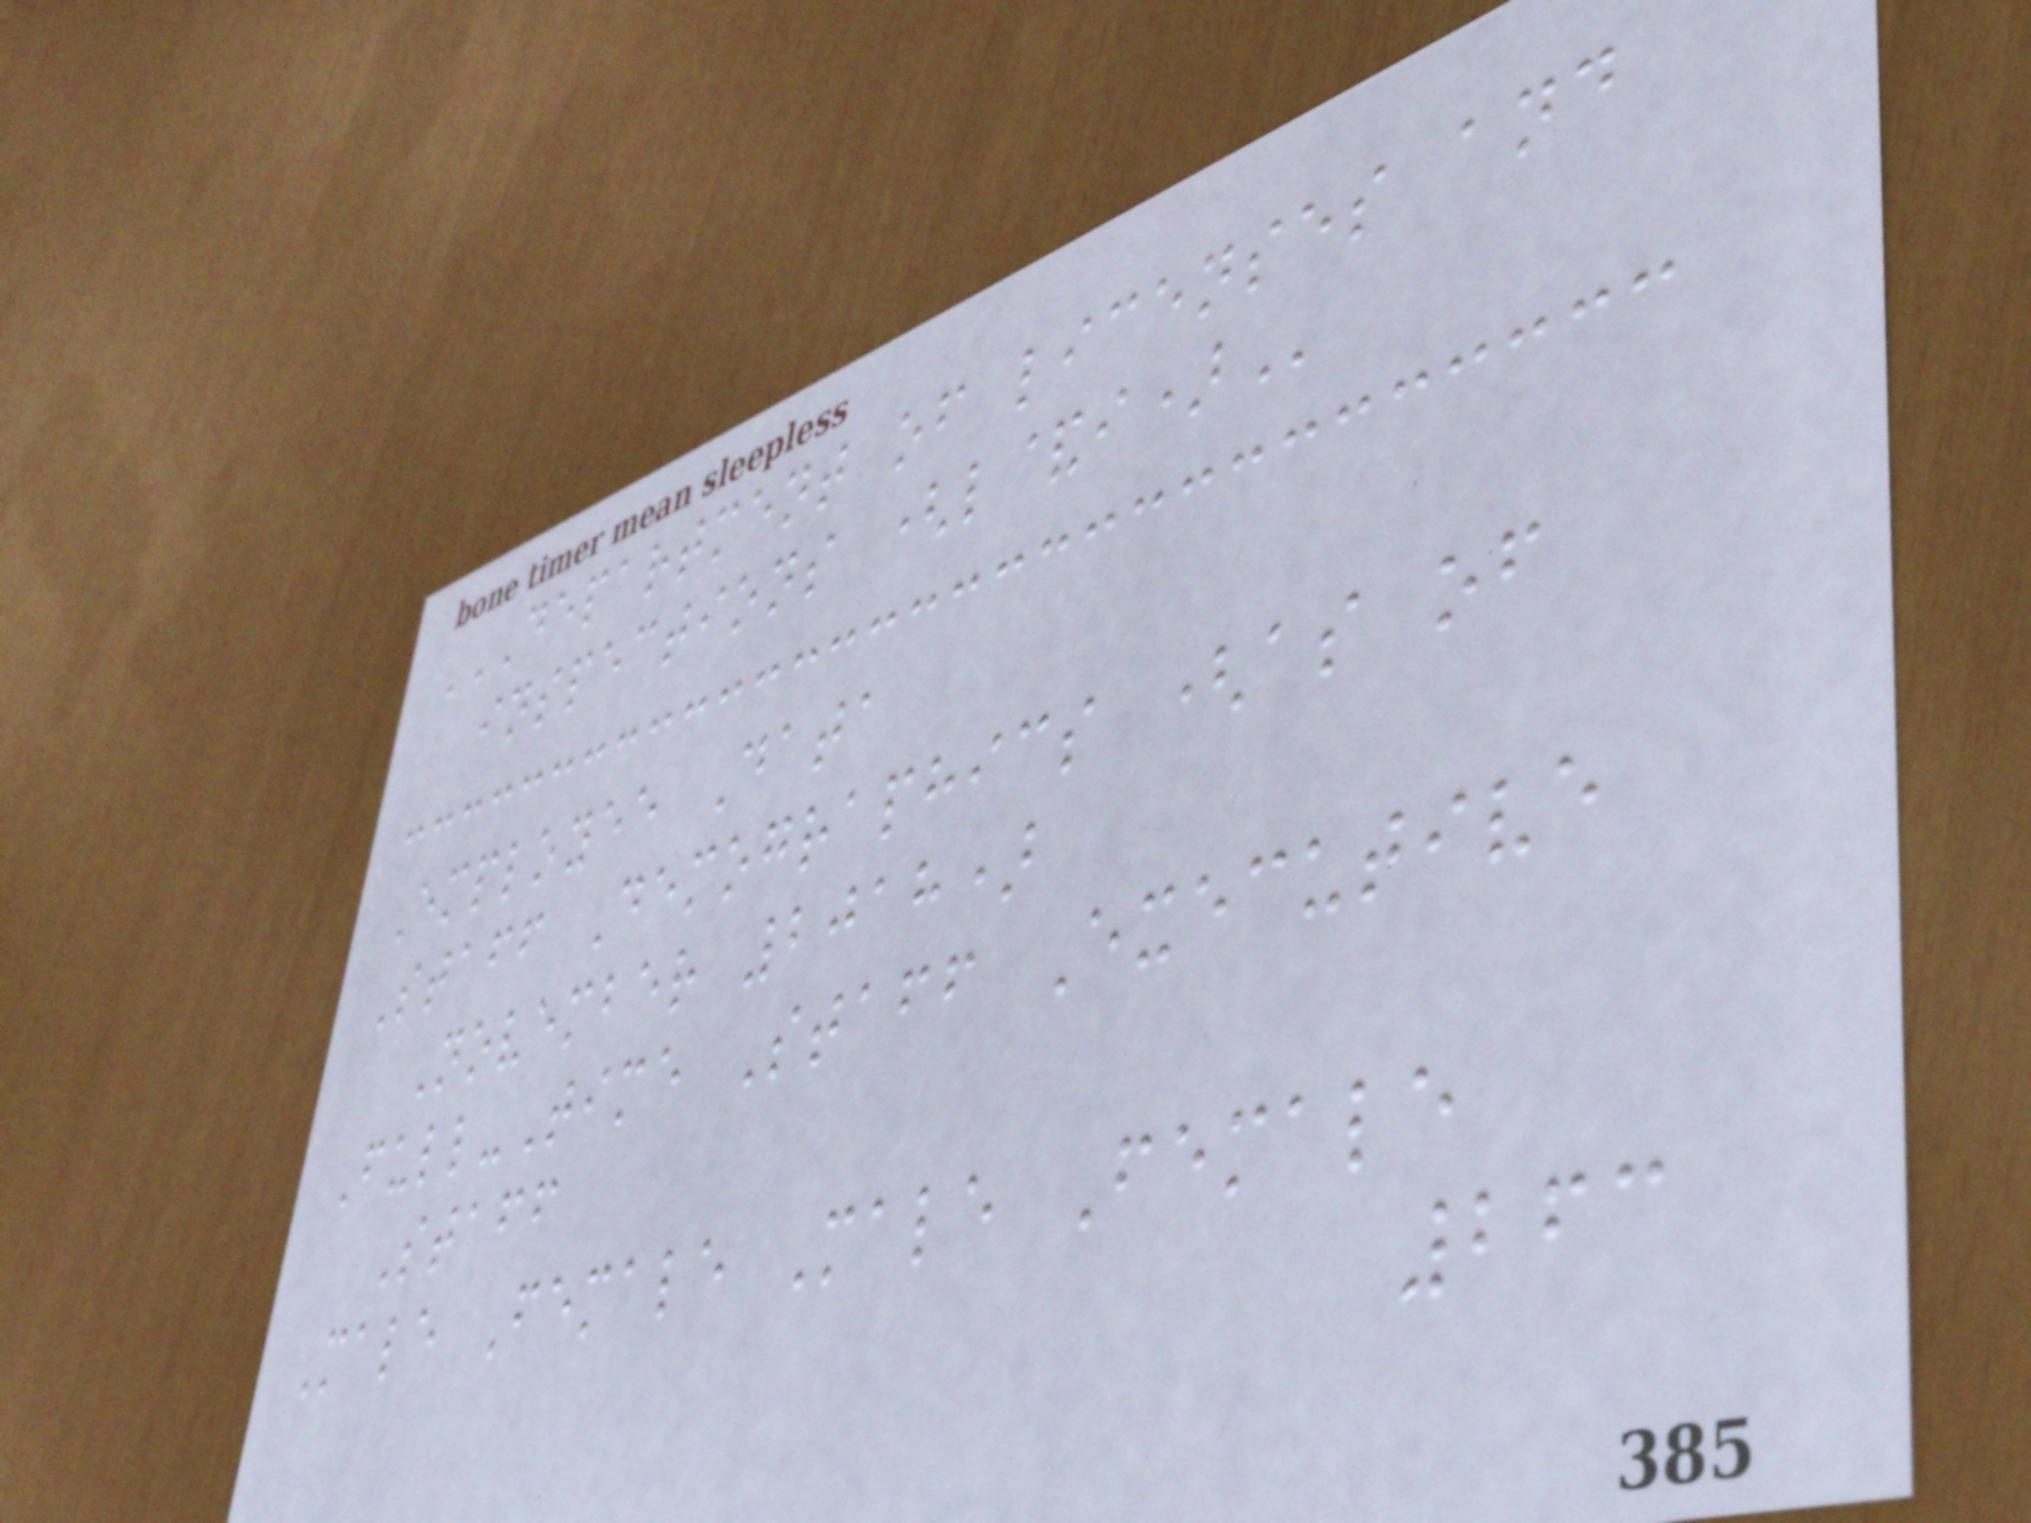DEPARTMENT OF LICENSES AND
INSPECTIONS (L&I)
Employee Data
Staff Demographics (as of
November 2018)
Full-Time Staff Executive
Staff
Male Female Male Female
263
